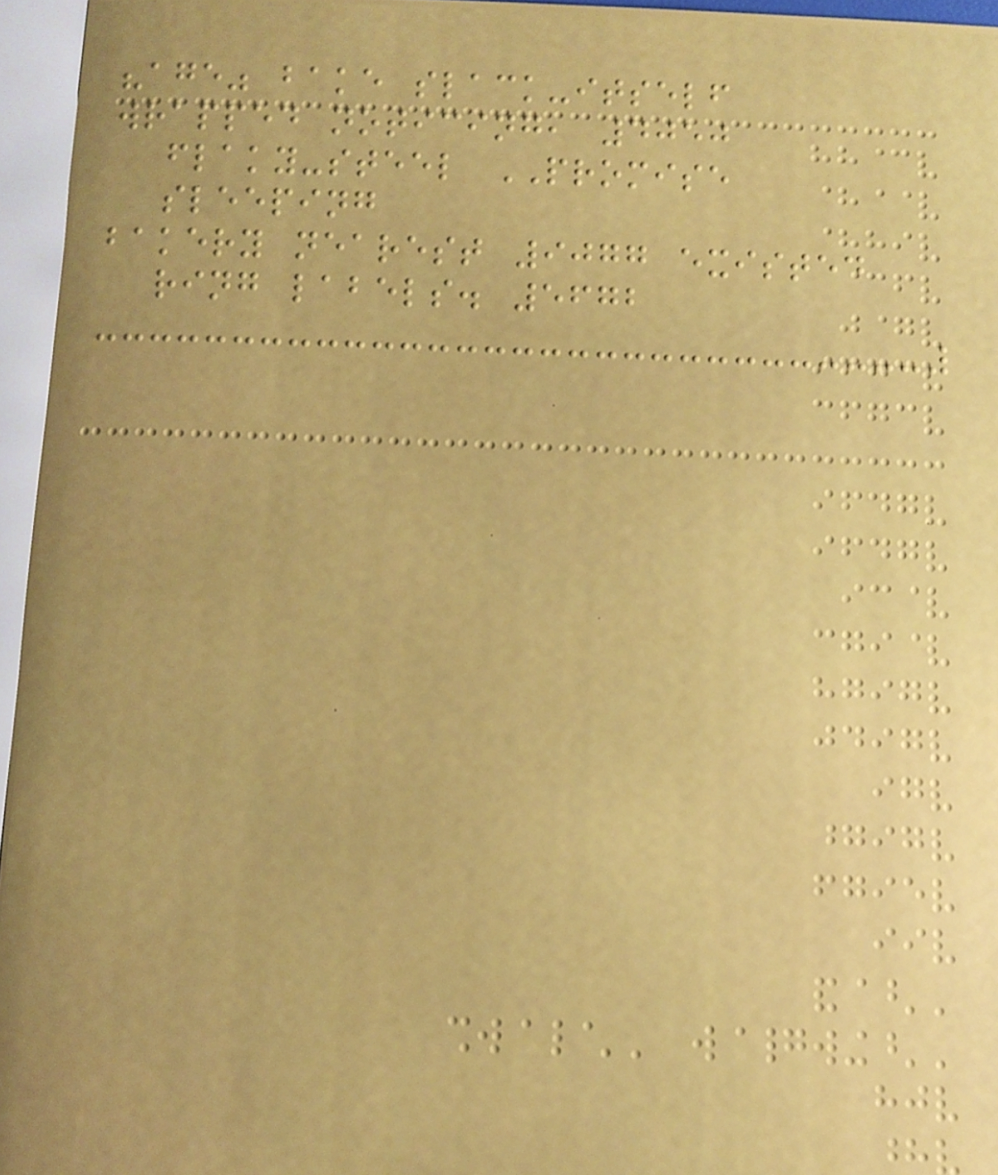"age" bake slack-itself
wrapped noticing, 4050
flaky-steel PROMISE
sleeping
bakery nearest 9077 existed
ring labels. 5672
